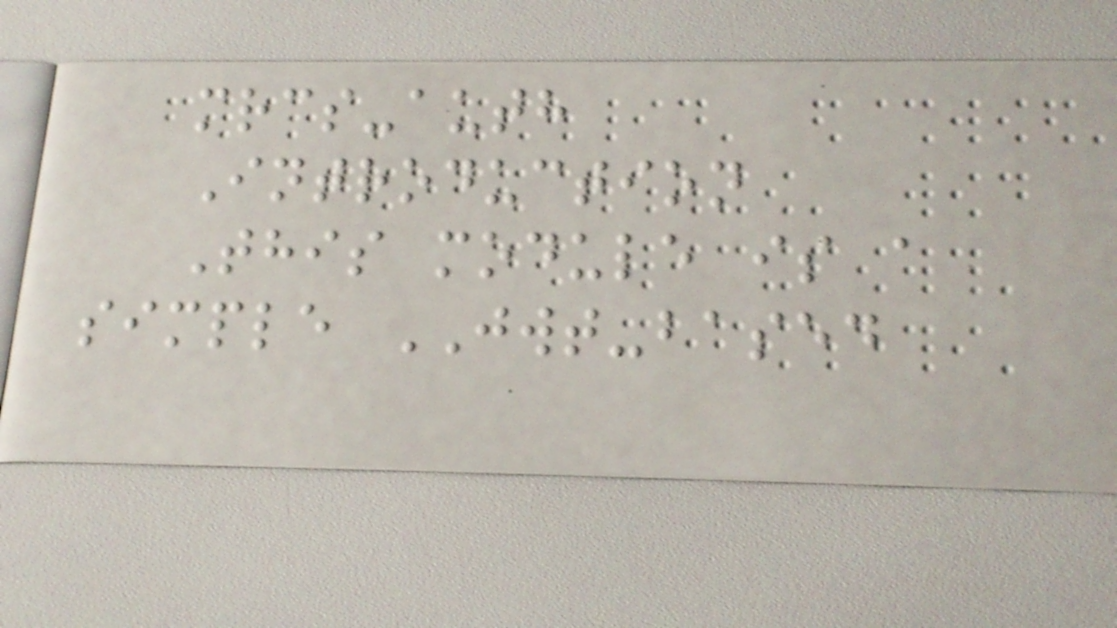mrcs-auth
Introduction
This module is a
simple JWT-based
